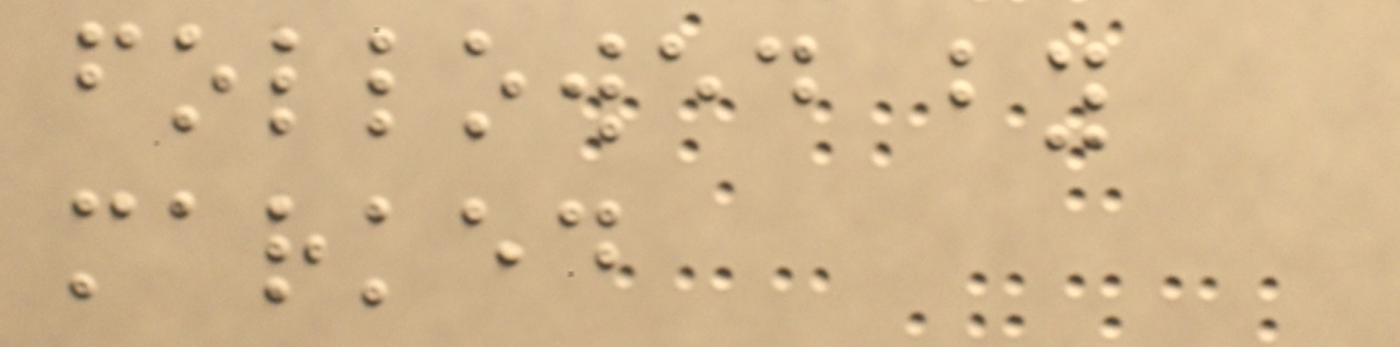followed by
marked
